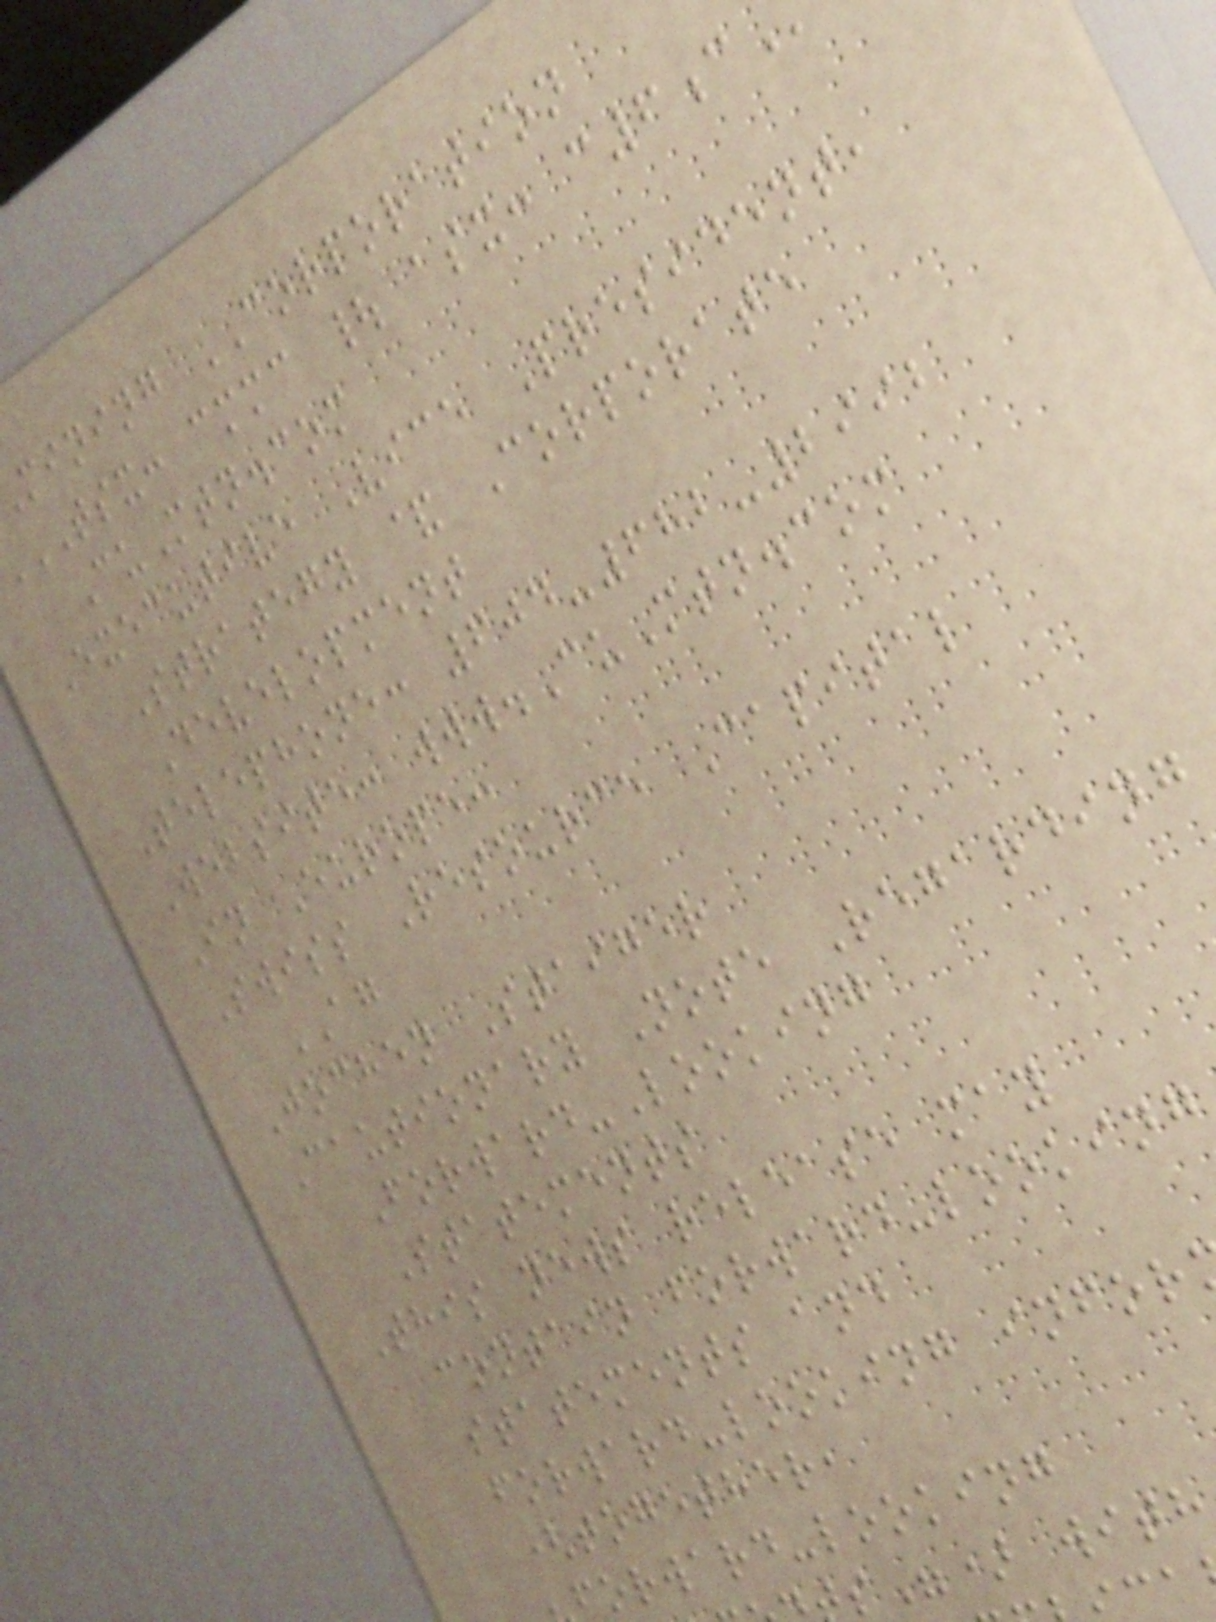mining CORPORATION
TSX: cmmc | asx:
CuMtn.com
Executive Vice President,
Strategy & Corporate
Development
Telephone: 604-682-2992
Website: www.CuMtn.com
In Europe:
Swiss Resource Capital
AG
Jochen Staiger
Cautionary Note Regarding
Forward-Looking
Statements
This news release may
contain forward-looking
statements and
forward-looking infor
(together,
forward-looking
s") with
